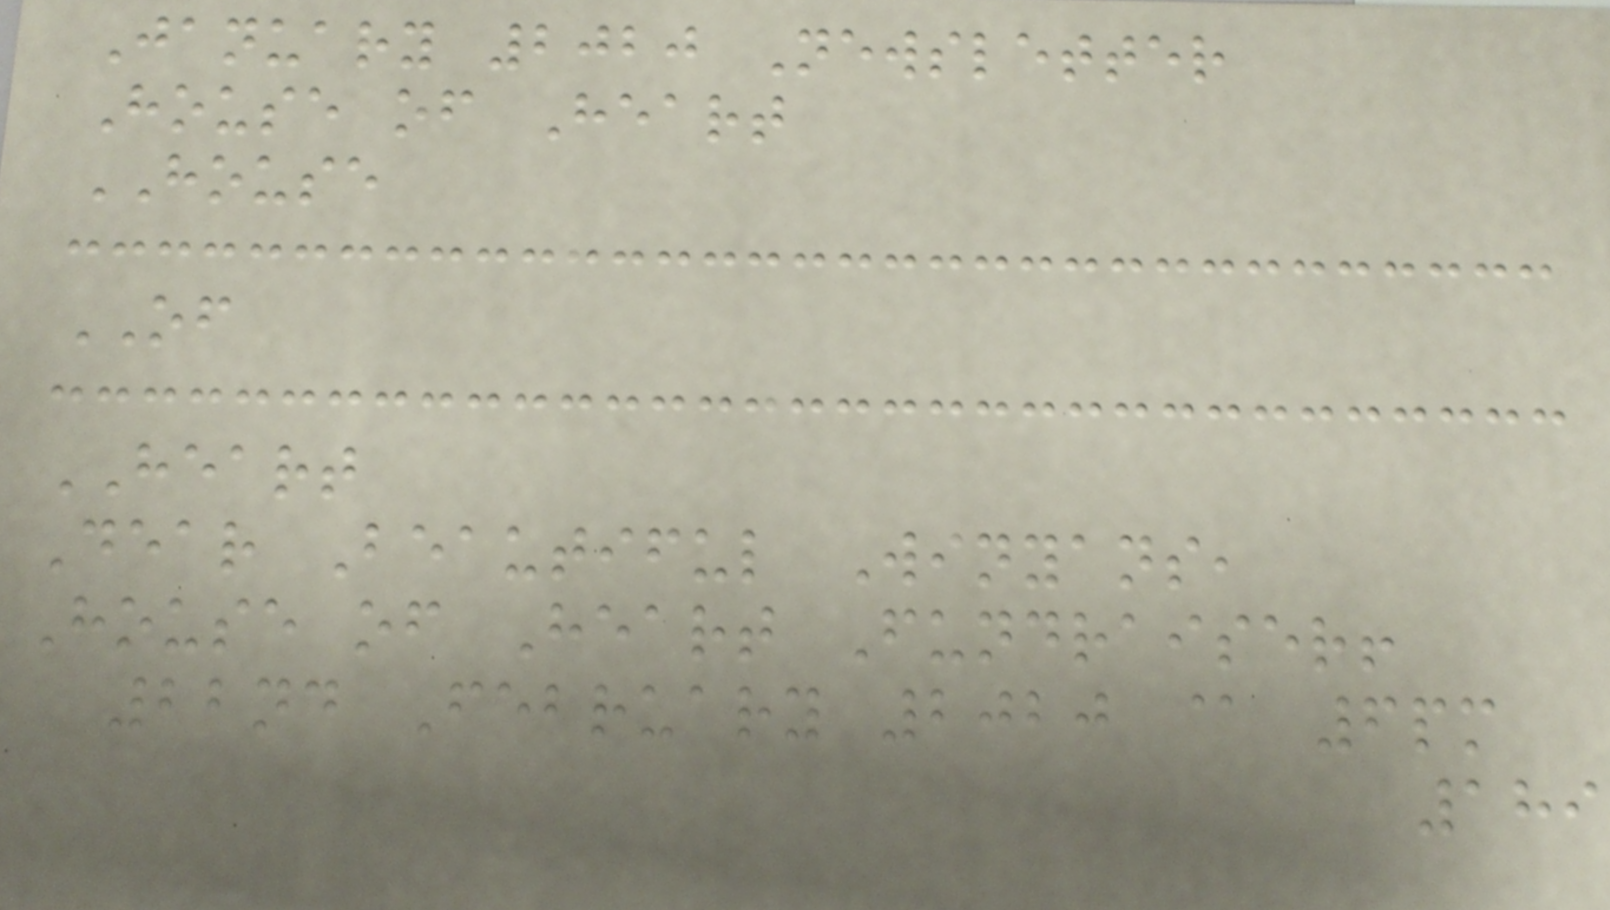January 2020 Newsletter
House of Heart
HOUSE
OF
HEART
Dear Beautiful Winyans,
House of Heart Fundraiser!
22nd February 2020 @ 6pm
189
